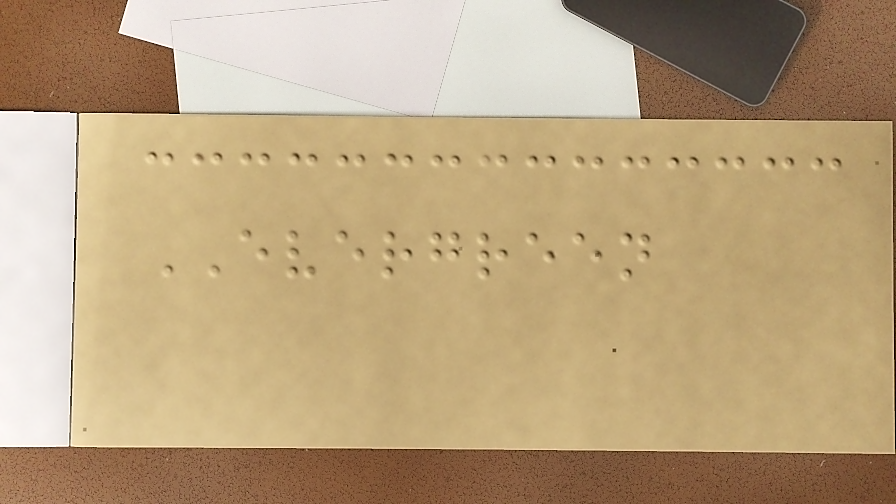EVERGREEN
